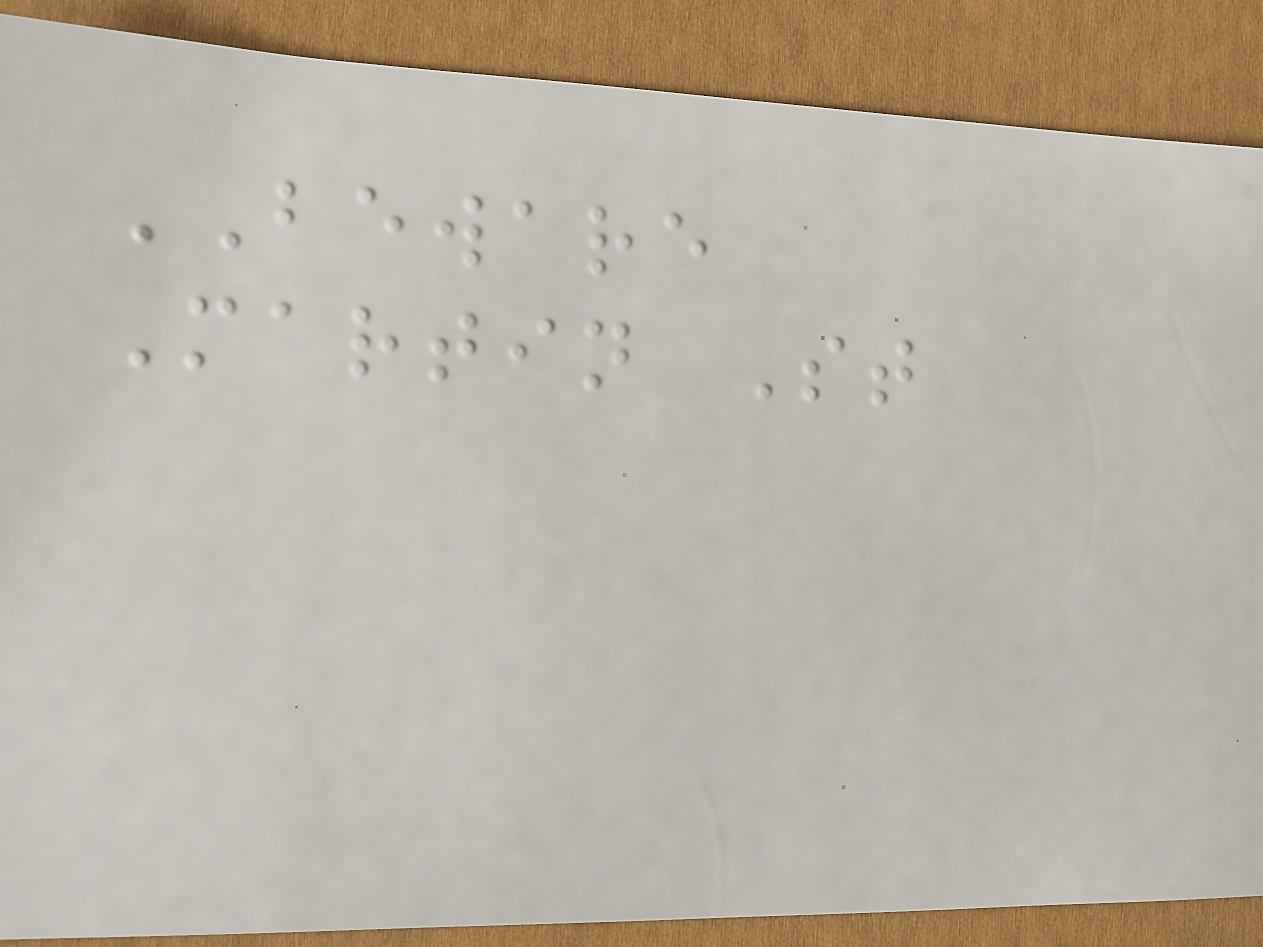BEWARE
Martin St
